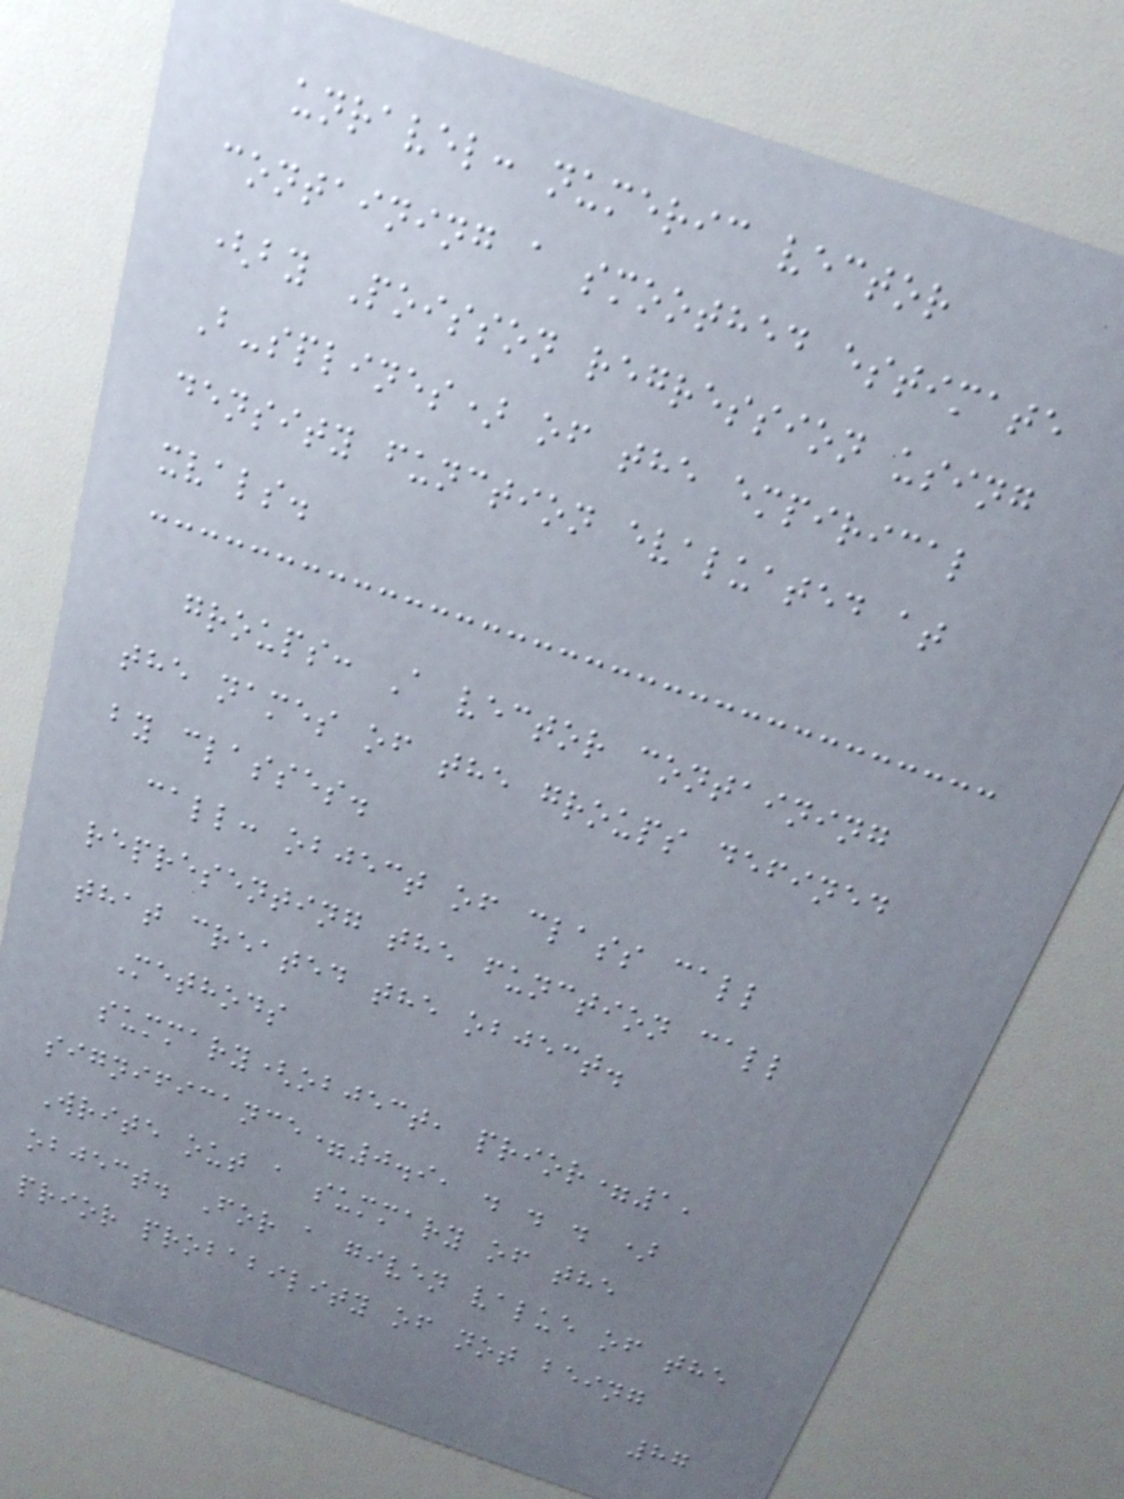unravel: numeric vector
containing a smoothed estimate
(by Poisson regression using
B-splines) of the empirical
density function evaluated at
xvals.
groups: A vector containing
the names of the groups defined
by classes.
call: object of class call
representing the function call
that created the object.
Methods
summary(object, prior=1,
significance=0.9, . . . )
Write out a summary of the
object. For a given value of the
prior probability of not being
87
